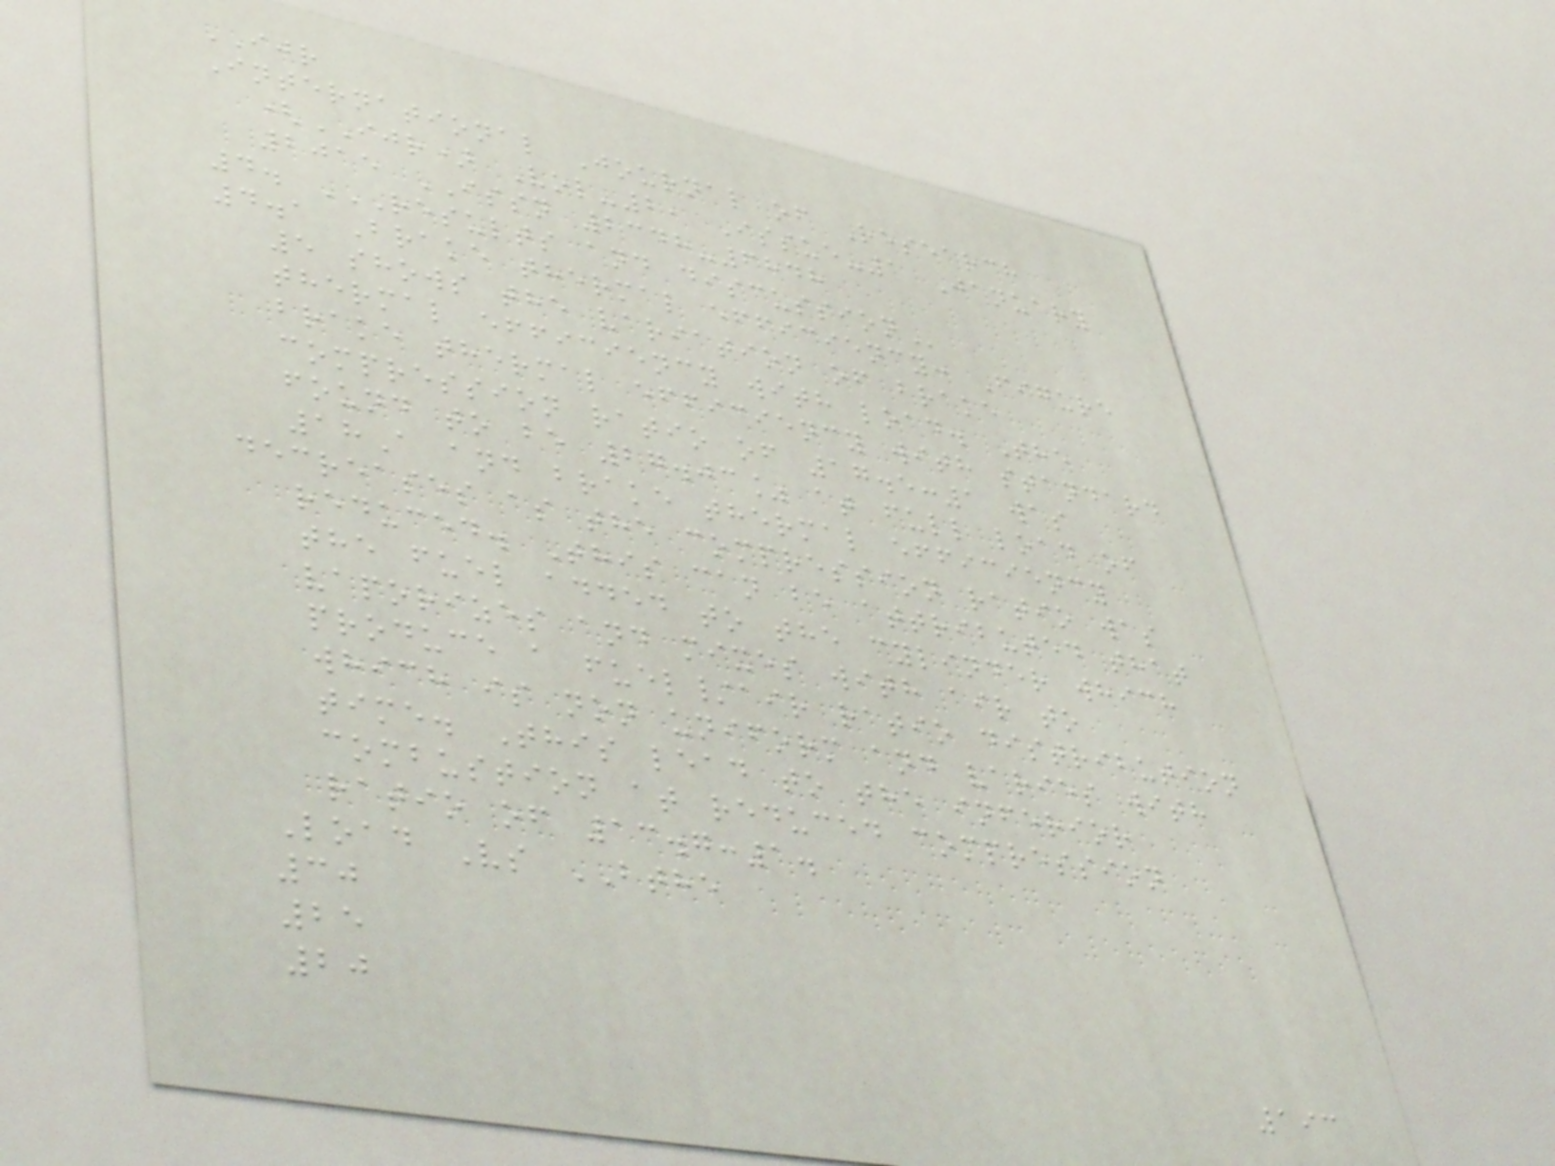IJR
International Journal of Research
(IJR) Vol-2, Issue-1 January
2015 ISSN 2348-6848
4. RESULTS AND DISCUSSION
4.1 Brake thermal efficiency: Figure
5 shows the variation of brake
thermal efficiency with load. The
brake thermal efficiency with standard
compression ratio of 17.5:1 was
found to be 27.03% at full load of
18A and brake thermal efficiency
decreases as the compression ratio was
reduced. This can be attributed that
the fuel added to the cylinder which
vaporizes and mixes with air to
produce a fuel/air ratio distribution
which is non uniform and varies with
time. This lead to the inferior
combustion at reduced compression
ratio of 13.7:1.
Load Vs BTHE
30
25
20
193
